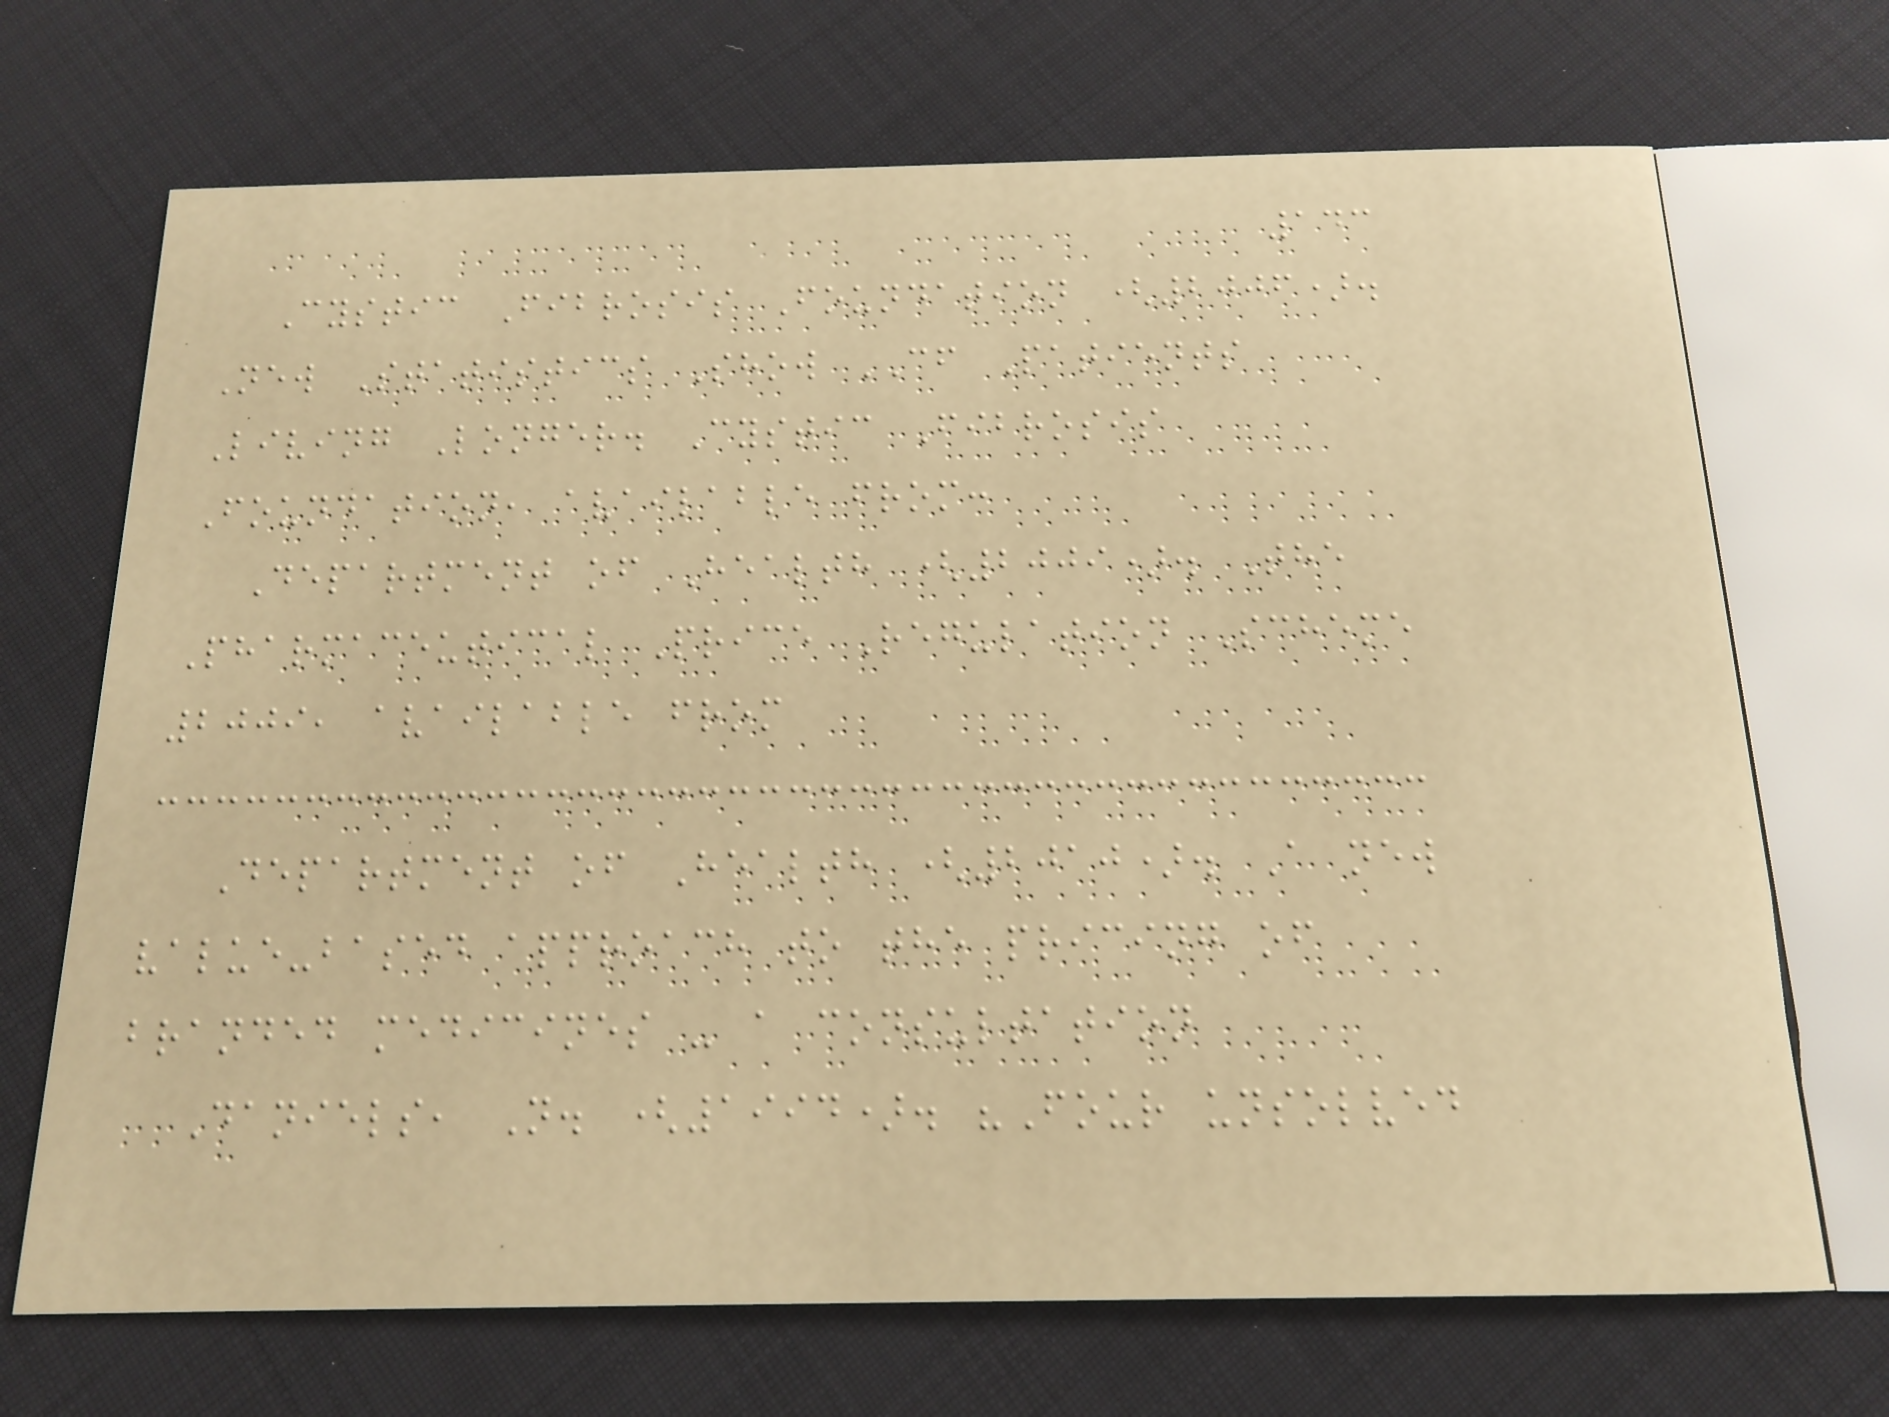143
Cystic Fibrosis Foundation (2006).
New Statistics Show CF Patients
Living Longer. Cystic Fibrosis
Foundation, available from:
Department of Health (2009). The
Pharmaceutical Price Regulation Scheme
2009, available from
Department of Health (2010). A new
value-based approach to the pricing of
branded medicines - a consultation
Daniels, N. (1994). "Four unsolved
